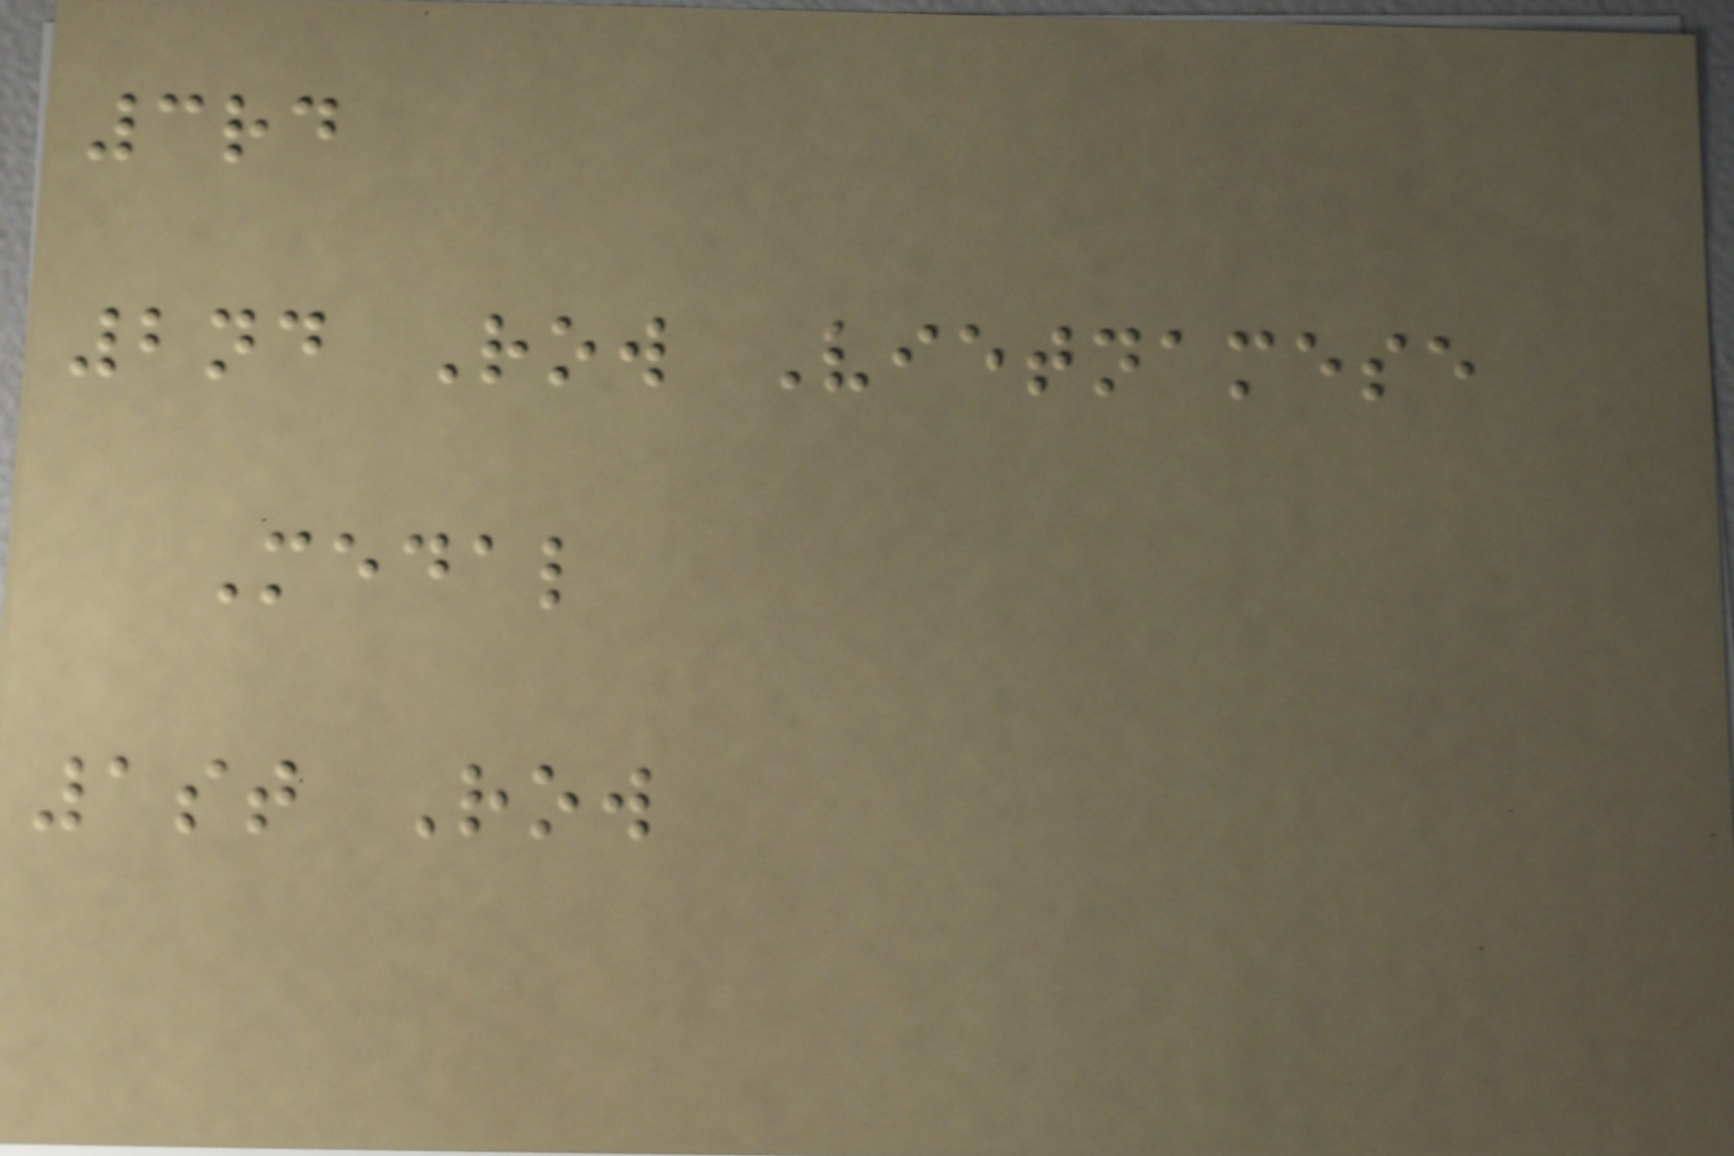3rd
2nd Row Vietnamese
Medal
1st Row
